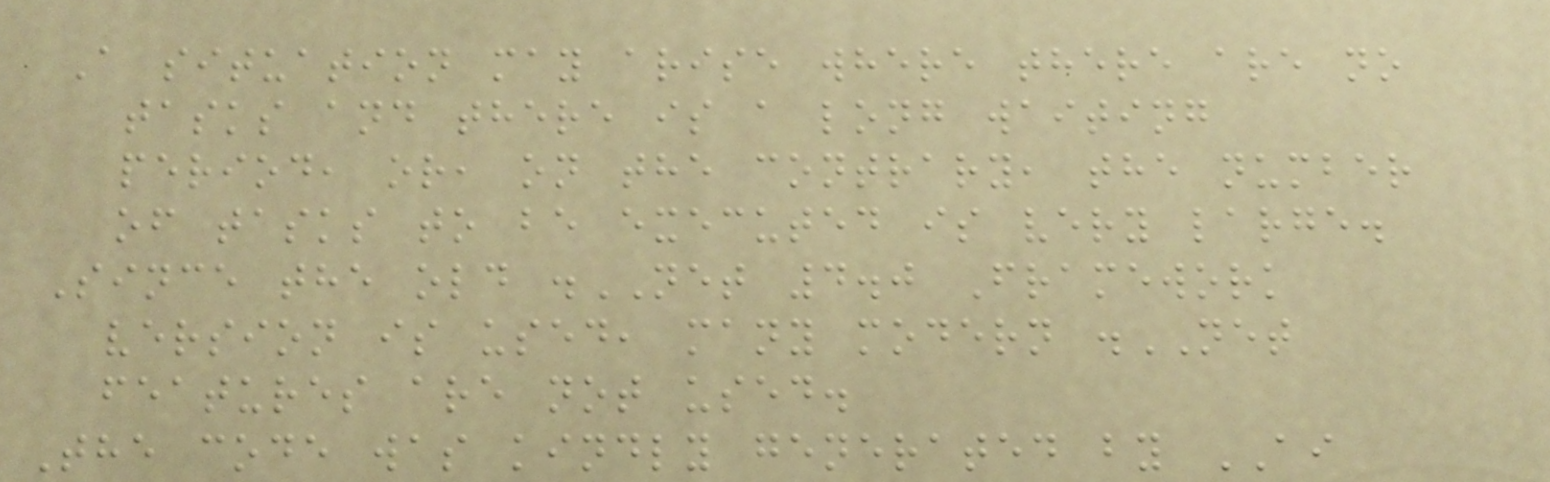A situation may arise where there are no
tasks and there is a long waiting
period, or, on the contrary, the number
of tasks to be executed is very large.
Since the old .NET 4.0 Framework
version is used, many modern .NET
features are not used.
The code was kindly generated by AI
